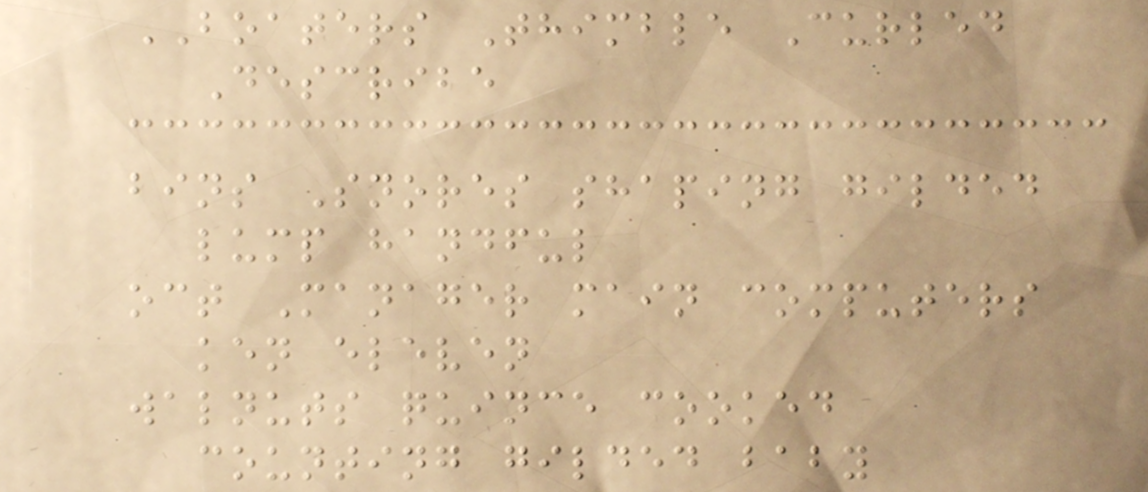BOATERS Thimble Curled
Describe
bins Snores shaping gilded
lump handful
oct Manager main computers
ken eleven
walnuts quince cooked
counting gilded baby
